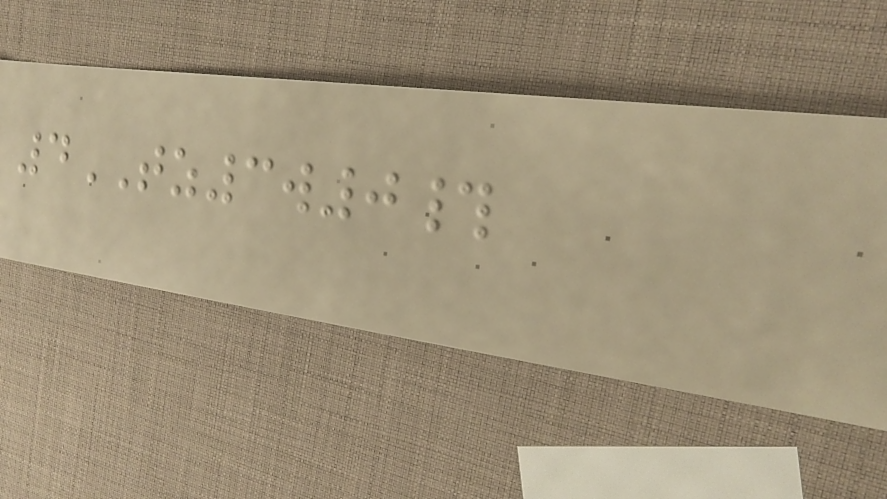4TZ3w0#
